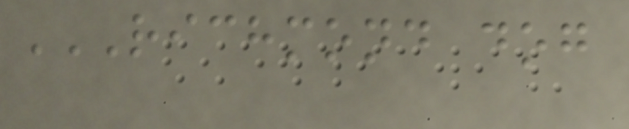RICHMOND DOG
